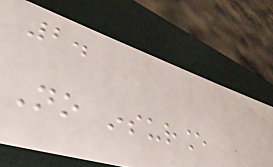2.
No insurance
